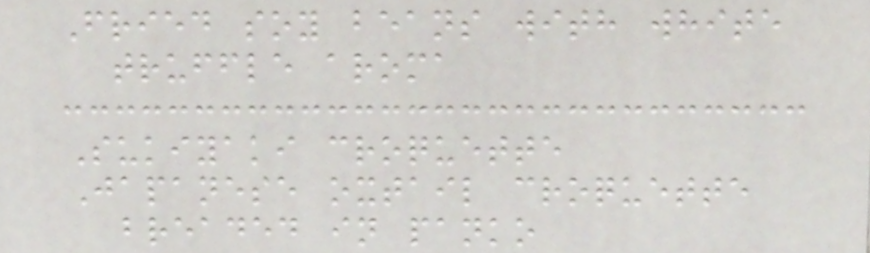Fried soy beans with white
truffle aroma
Sukiyaki croquette
Japanese oxtail croquette
breaded in panko
